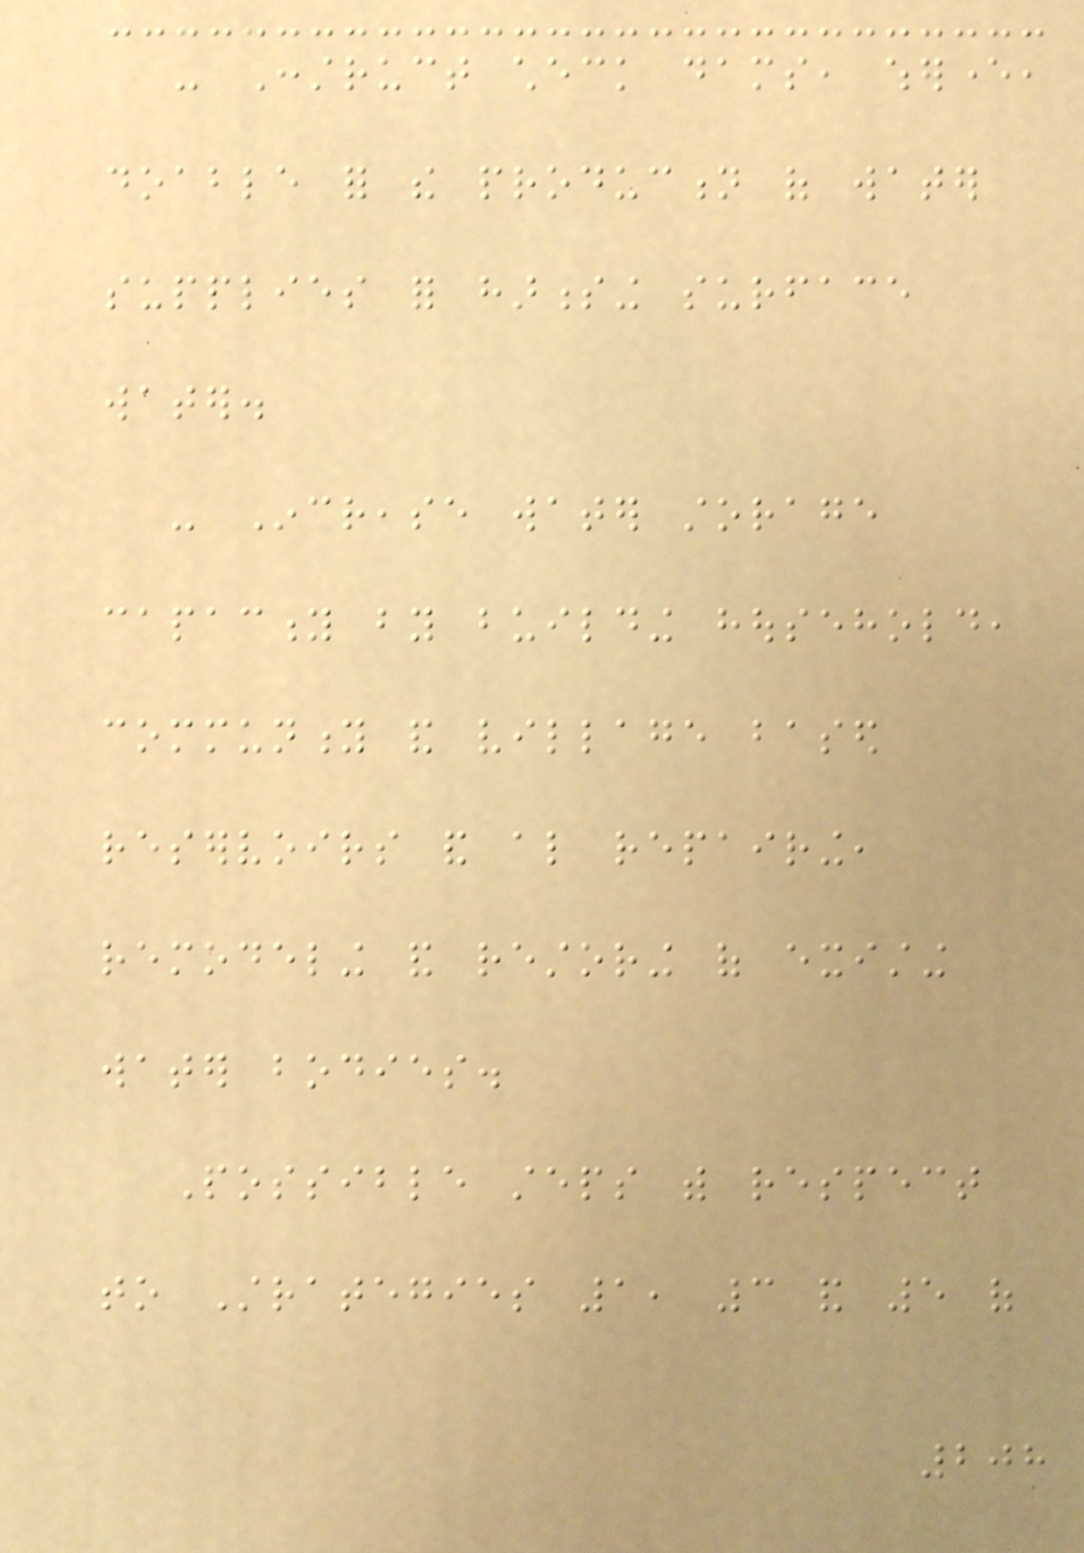- Construct check dams, wherever,
doable for the production of water
supplies for harnessing surface
water.
- Increase water storage
capacity by building household,
community and village based
reservoirs and also repairing,
remodeling and restoring of existing
water bodies.
Possible steps with respect
to Strategies 1, 3 and 5 of
208
